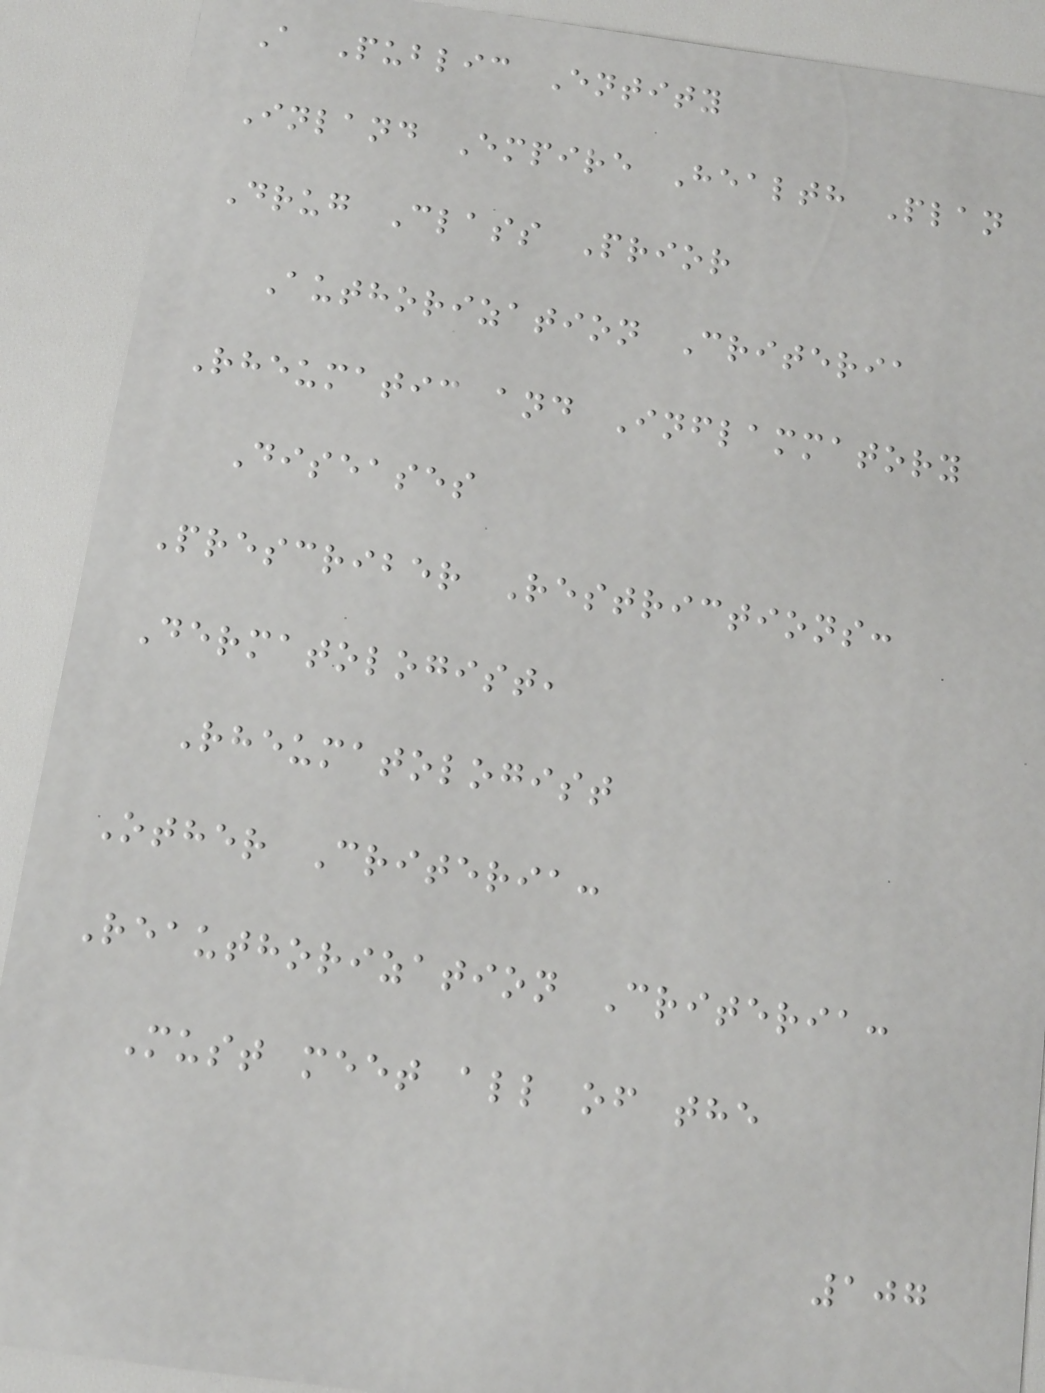A Public Entity
Inland Empire Health Plan
Drug Class Prior
Authorization Criteria
Rheumatic and Inflammatory
Diseases
Prescriber Restrictions:
Dermatologist,
Rheumatologist
Other Criteria:
Reauthorization Criteria:
Must meet all of the
107
